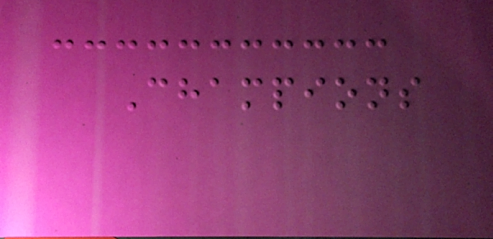Champions
